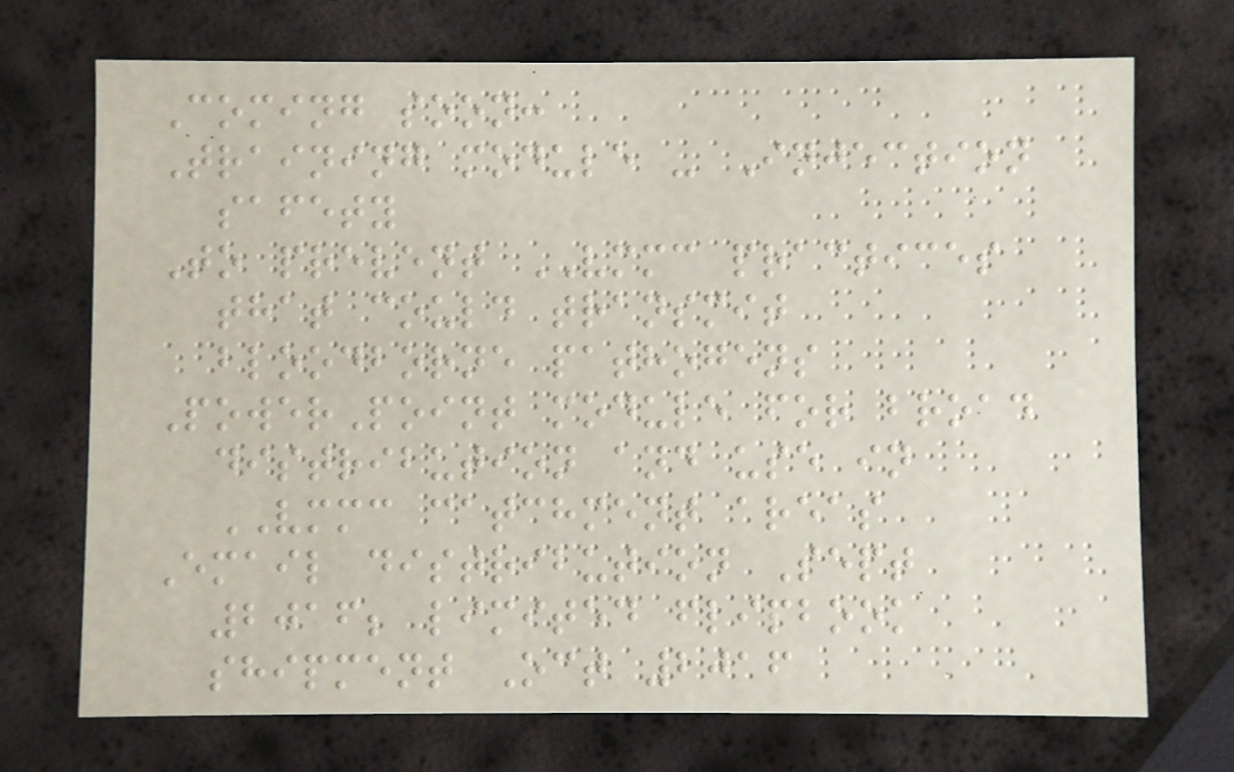Coming soon:
Training module - Injection
safety
To prevent VMMC practices
that could transmit
bloodborne pathogens
PowerPoint module for broad
distribution and use in
VMMC catchment areas
Email distribution Sept
2016; limited flipbook
shipment Oct 2016
